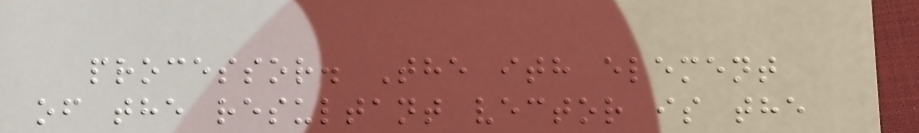processor. The ith element
of the resultant vector is the
